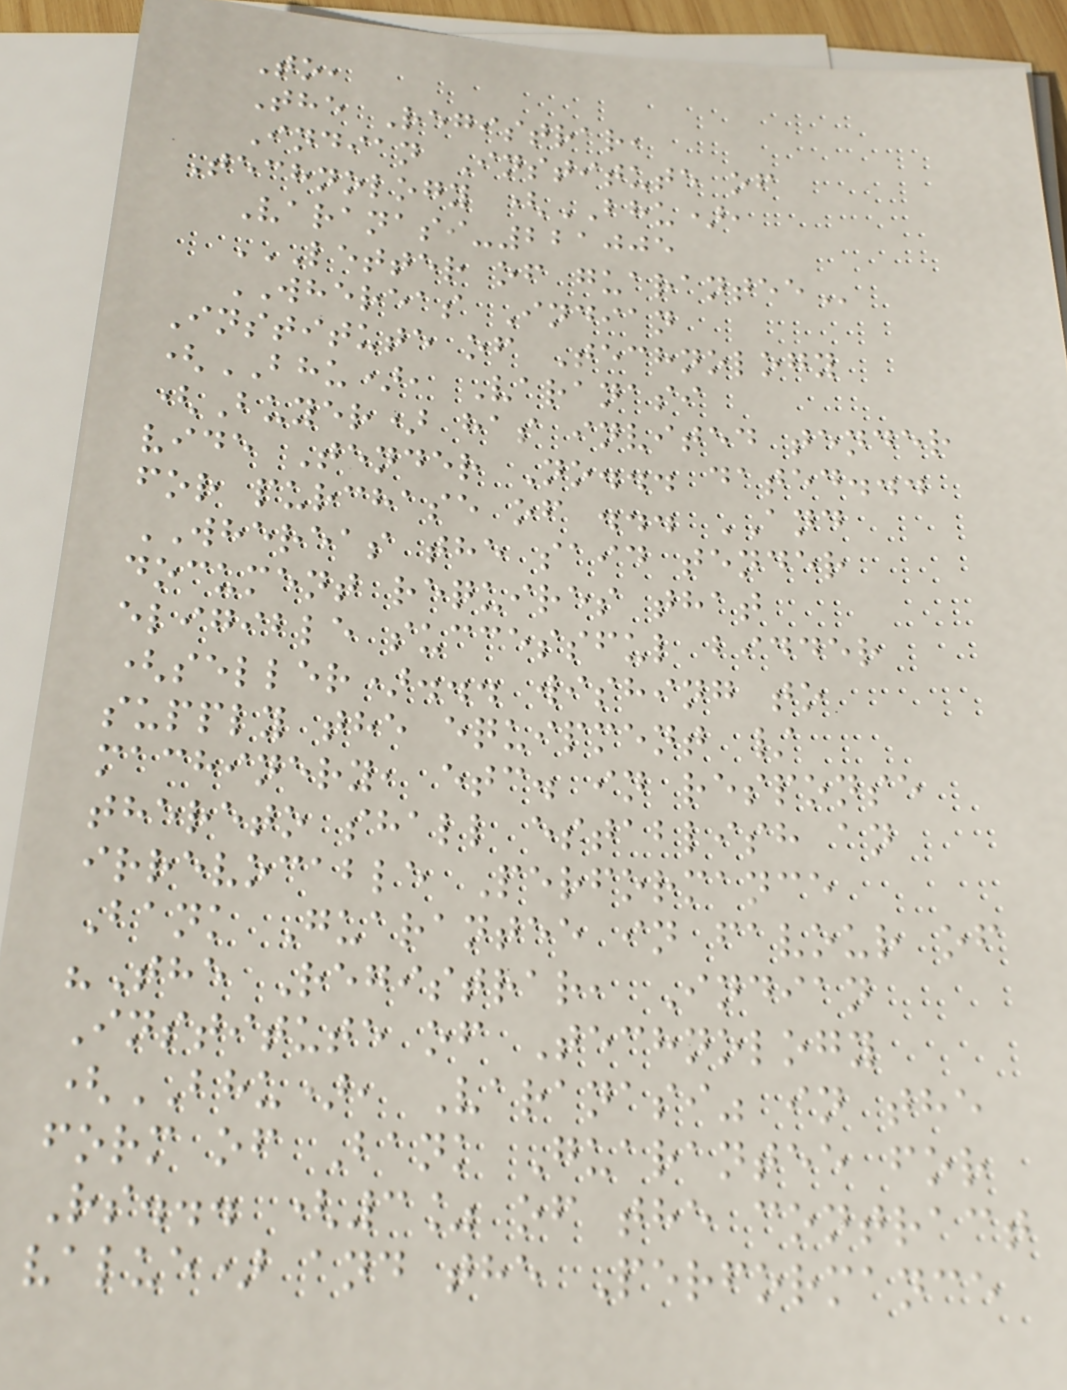To,
The Registrar,
Indian Institute of
Technology (BHU),
Varanasi-221005
LETTER OF GUARANTEE
WHEREAS Indian
Institute of Technology
(BHU), Varanasi
(Buyer) has invited tender
vide Tender No... dated...
for purchase of ... AND
WHEREAS the said tender
document requires that
eligible successful bidder
(seller)... wishing to
supply the equipment /
machinery, etc. in response
thereto shall establish an
irrevocable Performance
Bank Guarantee in favour of
"The Registrar, Indian
Institute of Technology
(BHU), Varanasi" in the
form of Bank Guarantee for
Rs... (3% of the contract
value) and the Performance
